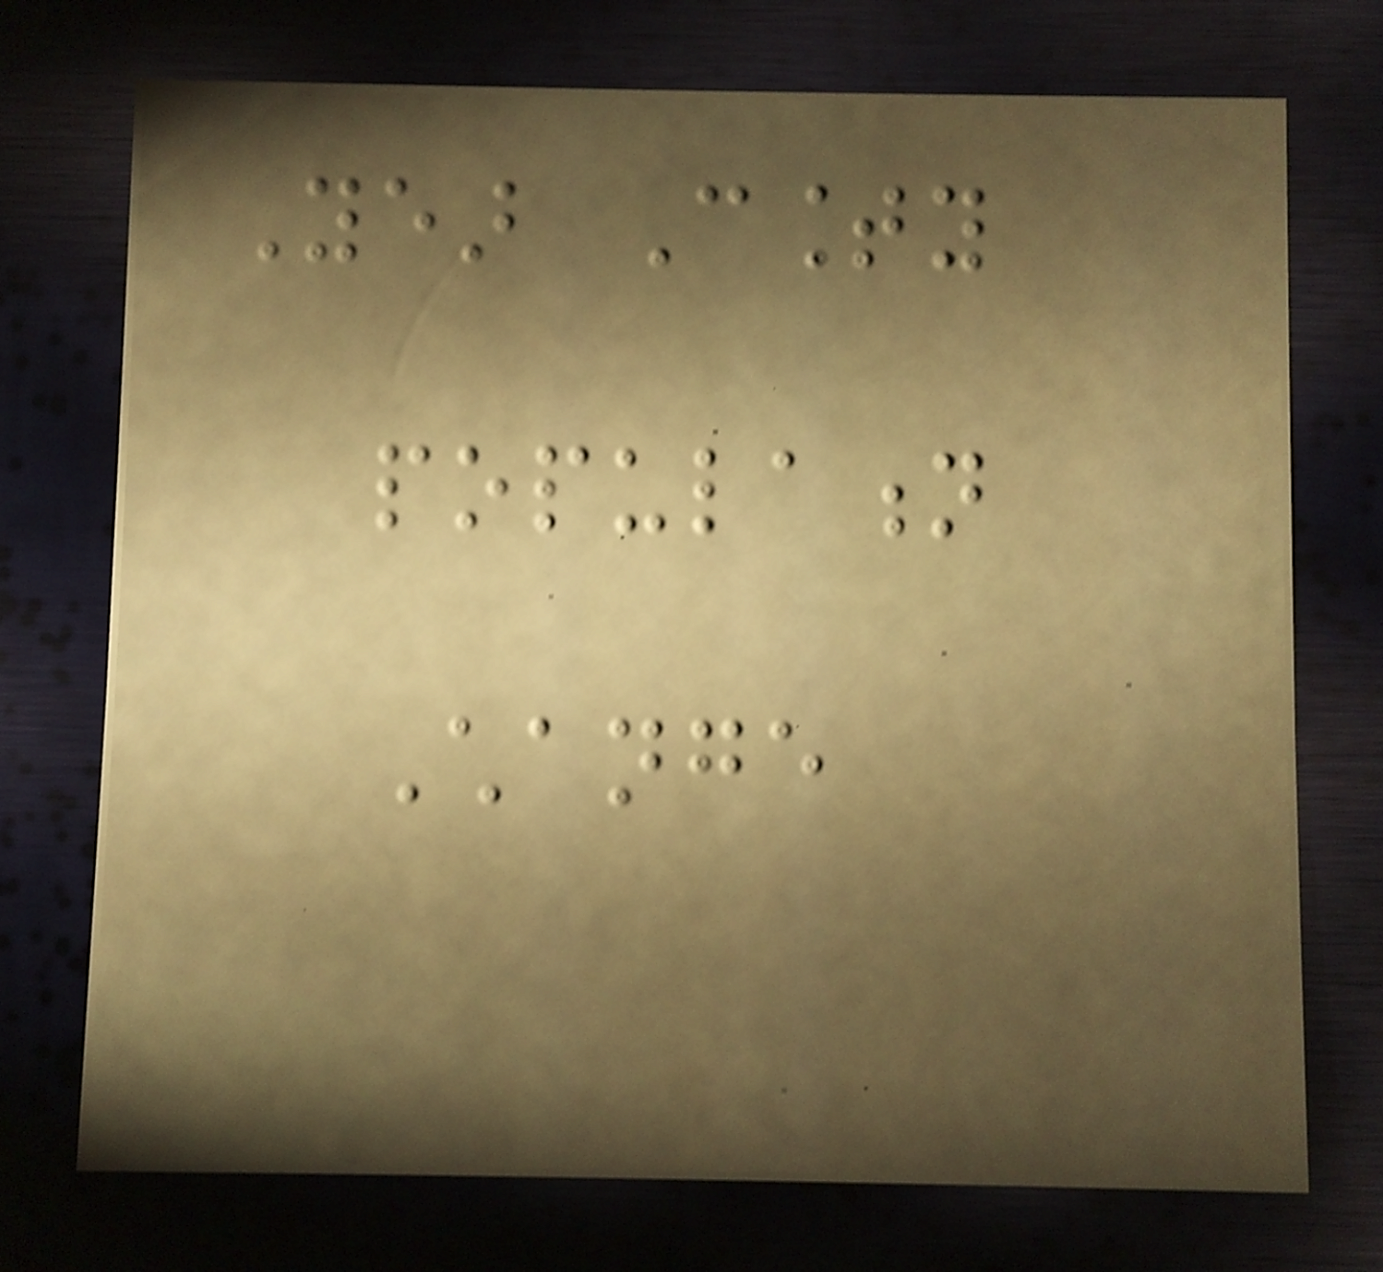Year County
population
Change
